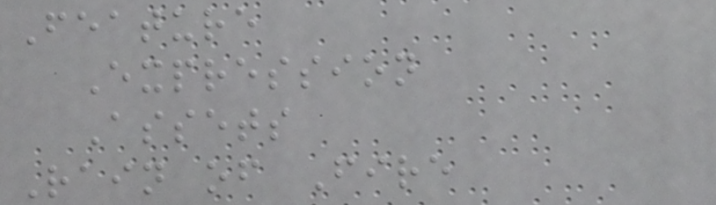Feature
Expression
Assets
Rain of Fire
